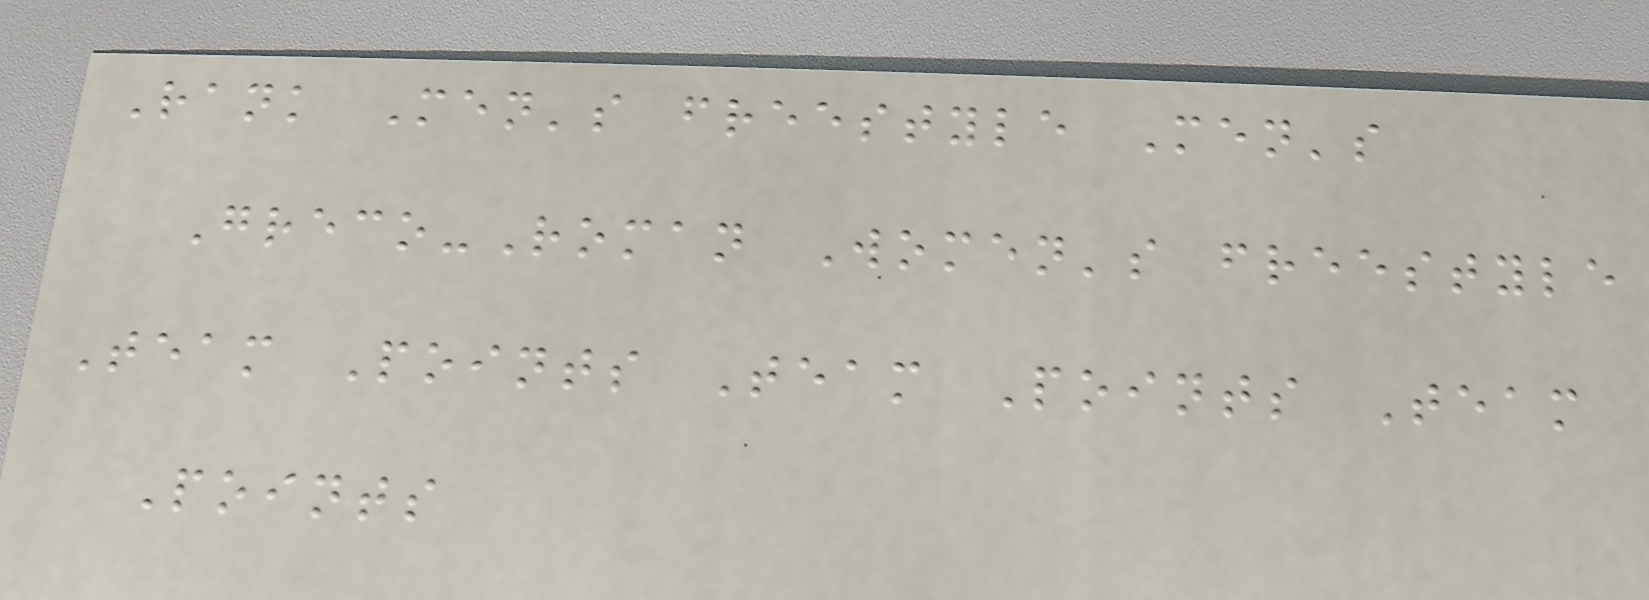Rank Men's freestyle Men's
Greco-Roman Women's freestyle
Team Points Team Points Team
Points
